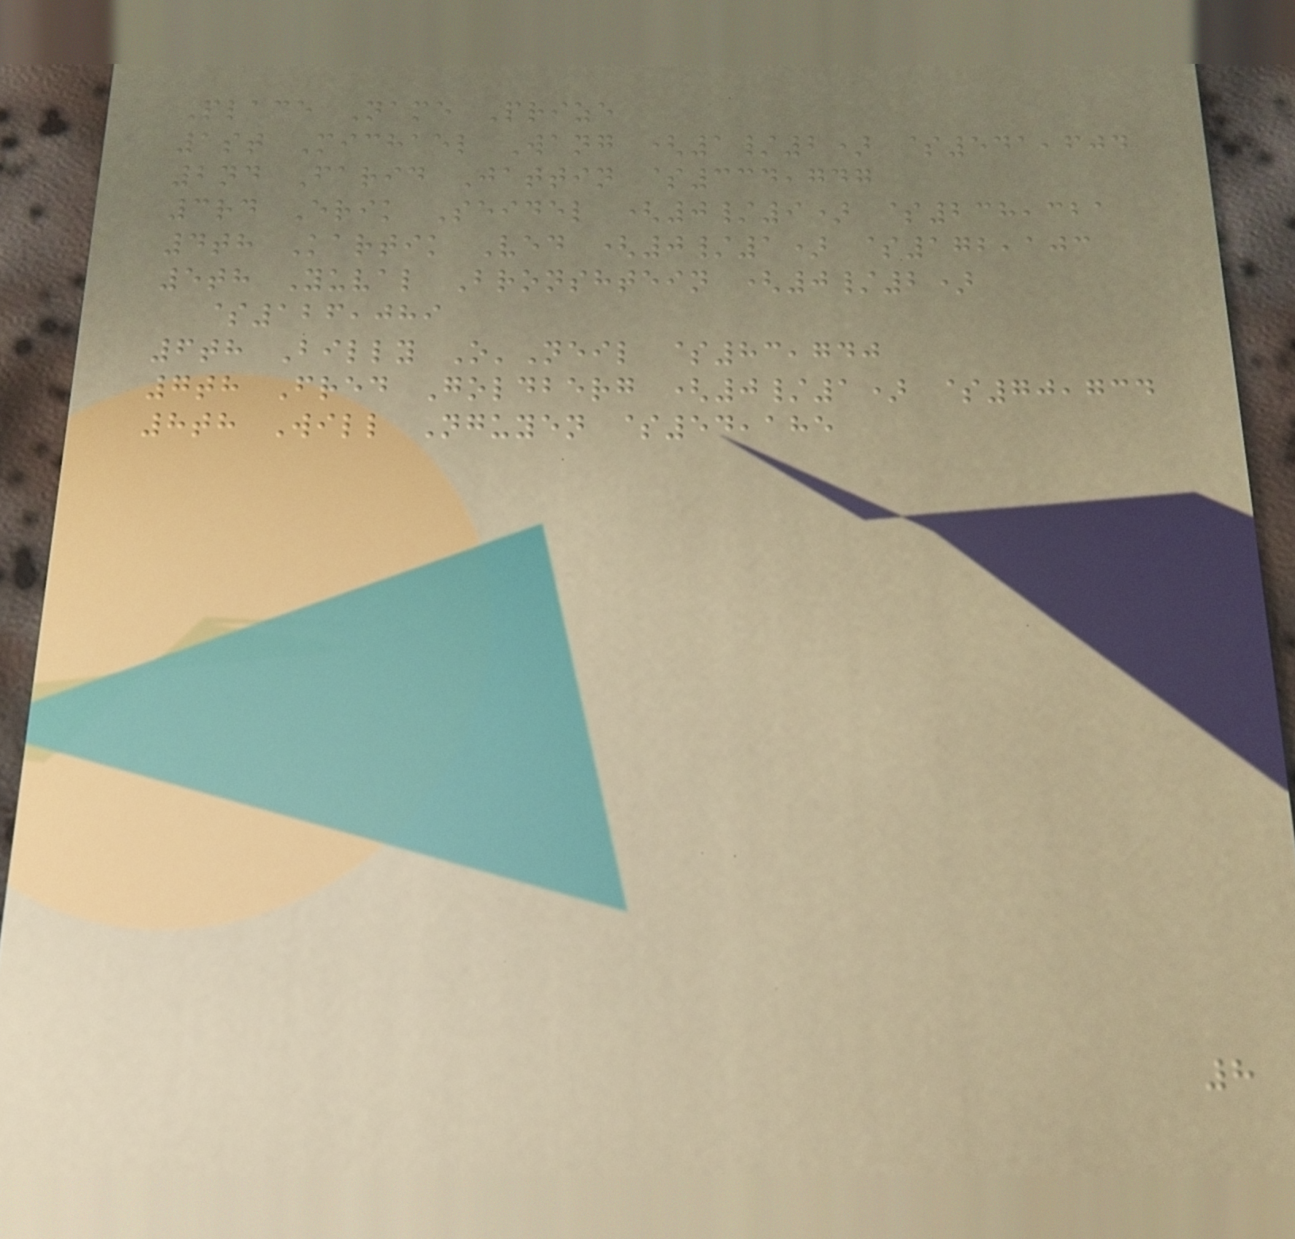Place Name Prize
1st Michael Wang (1/2) $541,604
2nd Farid Jattin $334,747
3rd Erik Seidel (0/9) $238,321
4th Kartik Ved (0/1) $172,103
5th Yuval Bronshtein (0/2)
$126,089
6th Billy O'Neil $83,740
7th Fred Goldberg (0/1) $70,734
8th Will Nguyen $54,185
8
